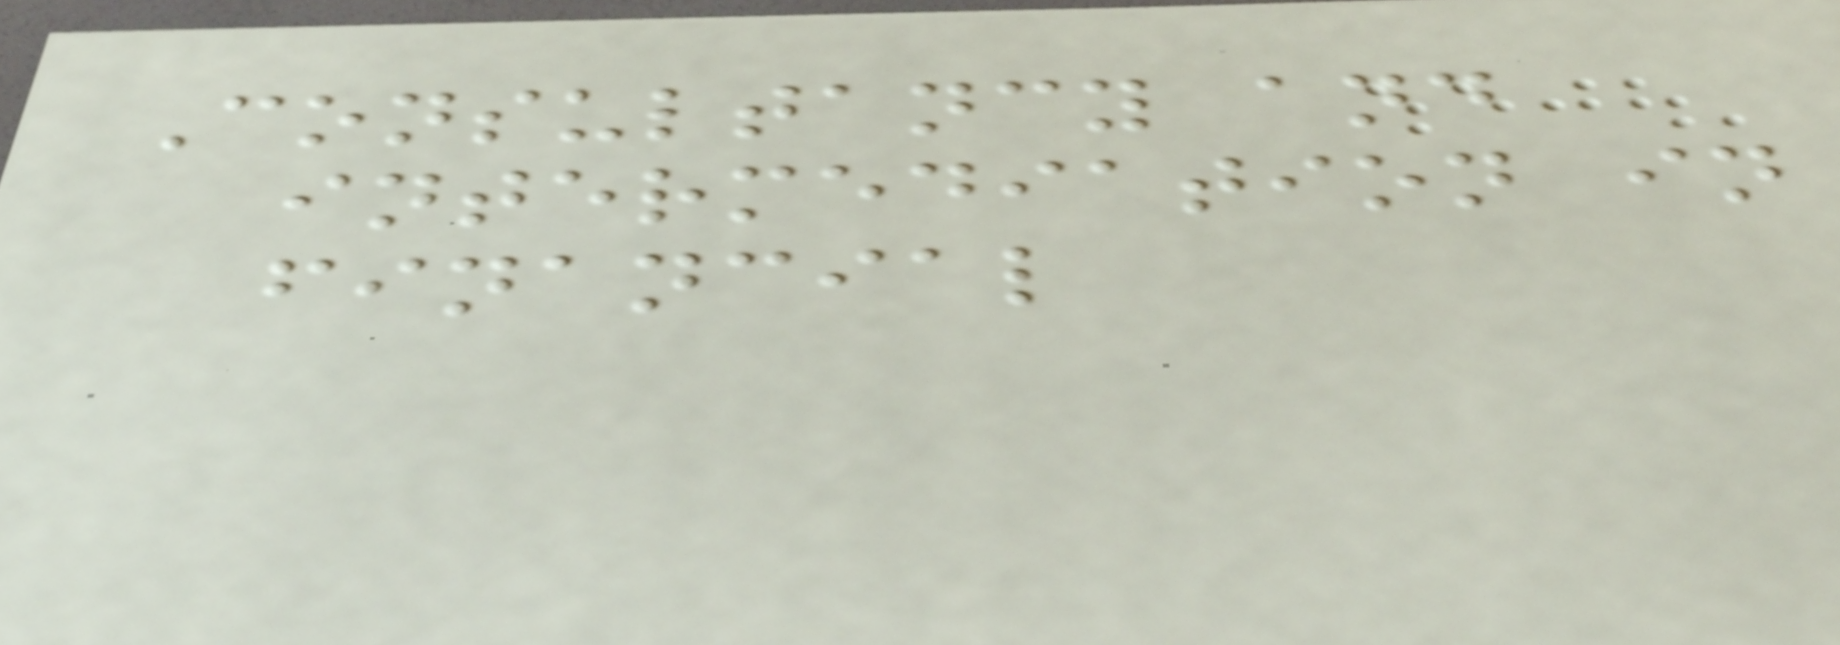Consultancy and
intermediation in
financial
